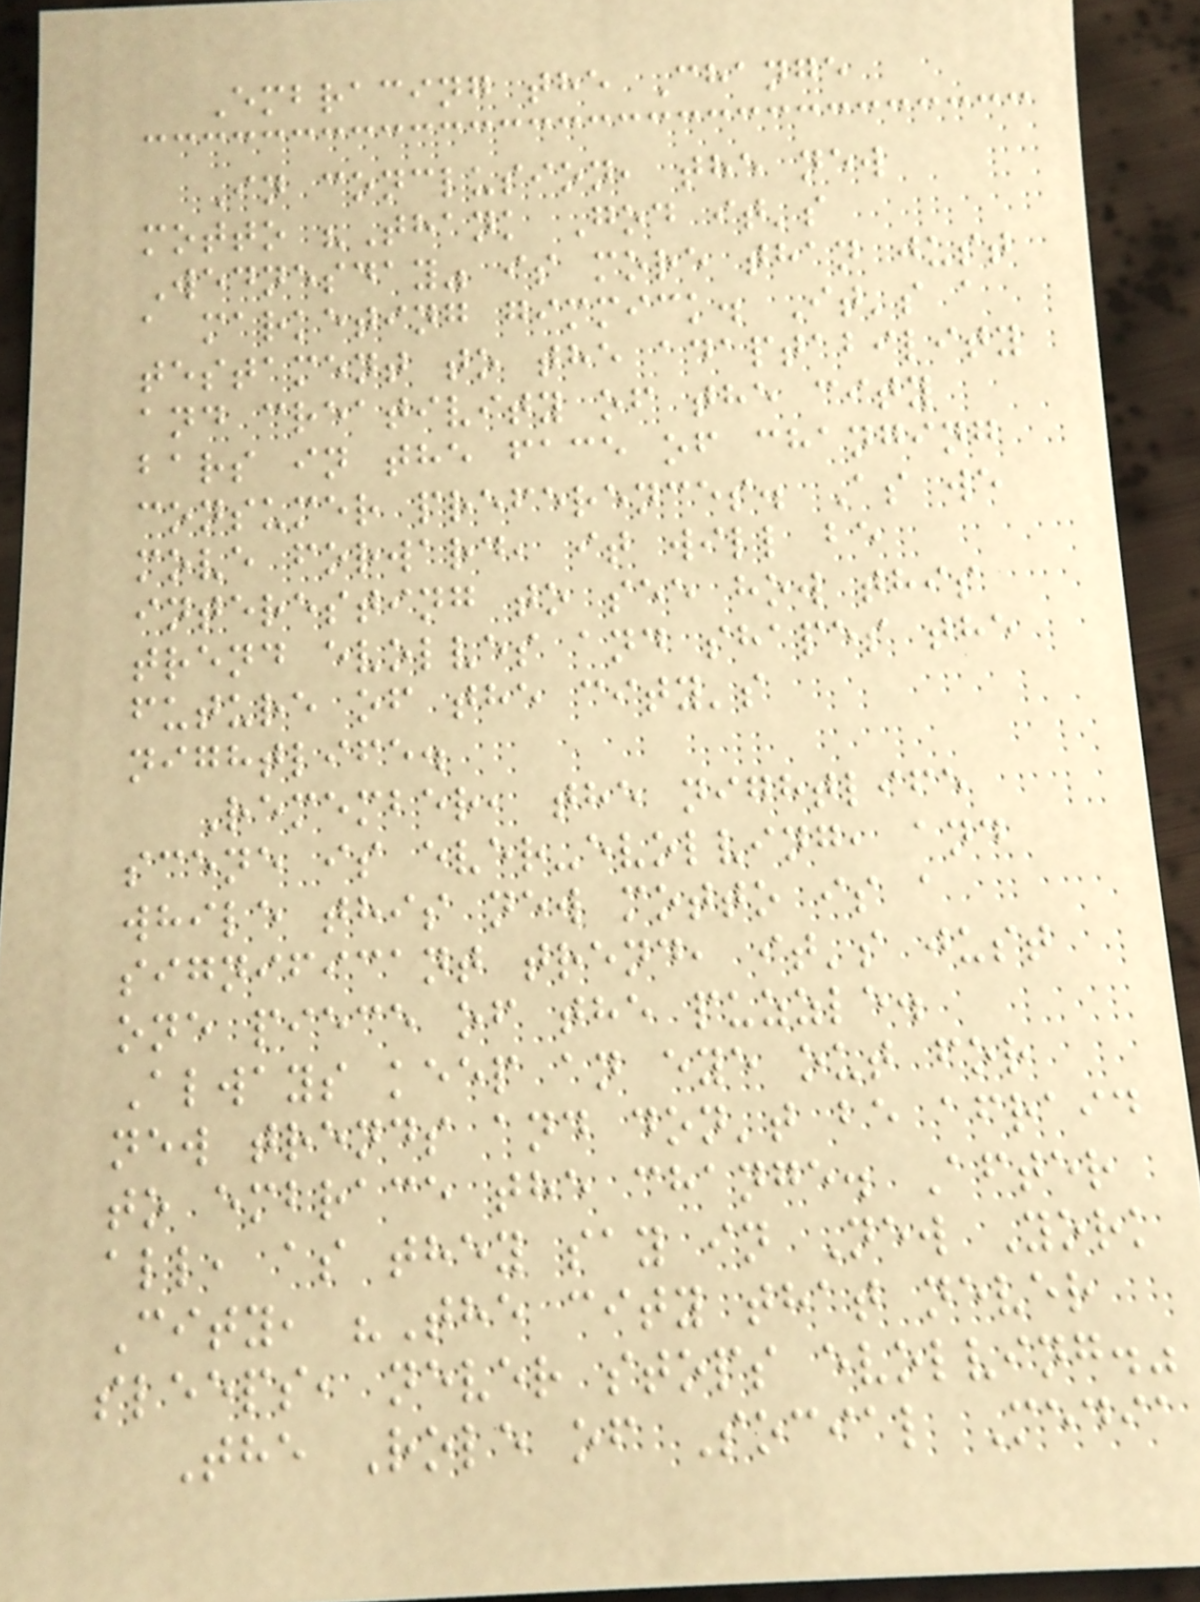Embracing the Change
In conclusion, the new
motto "Thank God it's
Wednesday" is more than just
a marketing gimmick. It's a
testament to the adaptability
and creativity of the city
bars in the face of changing
consumer preferences. As we
move forward, it will be
interesting to see how this
trend evolves and shapes the
future of the city's
nightlife.
Remember, the nightlife
scene is ever-evolving, and
while this new motto is a
significant trend, it's just
one piece of the puzzle.
Always keep an eye out for
new trends and don't be afraid
to embrace the change. After
all, as they say in New York
City, "The city that never
sleeps, never stops evolving."
The Role of Social Media
